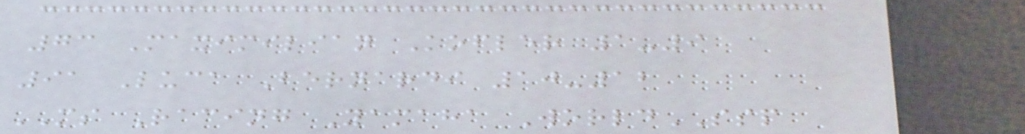73 Maximilian Kofler 1-9
91 Luca Bernardi 10-12
MS Racing Yamaha WorldSSP
